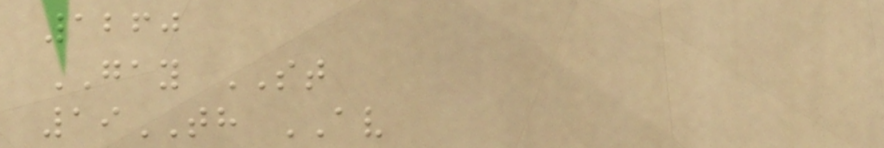1260
GAY ST
19TH AV
